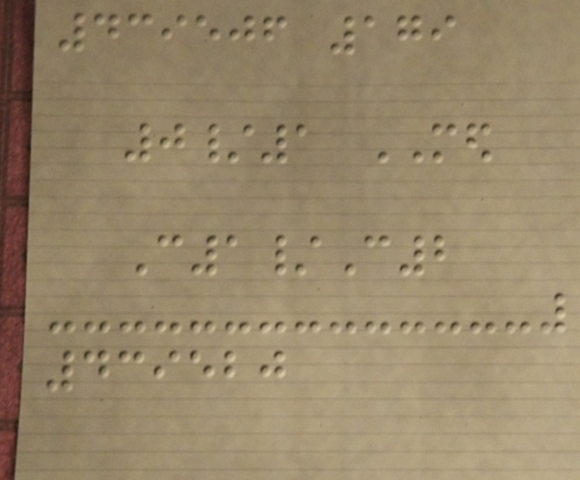439506 179
0/1 MED
C1/C2
439520
